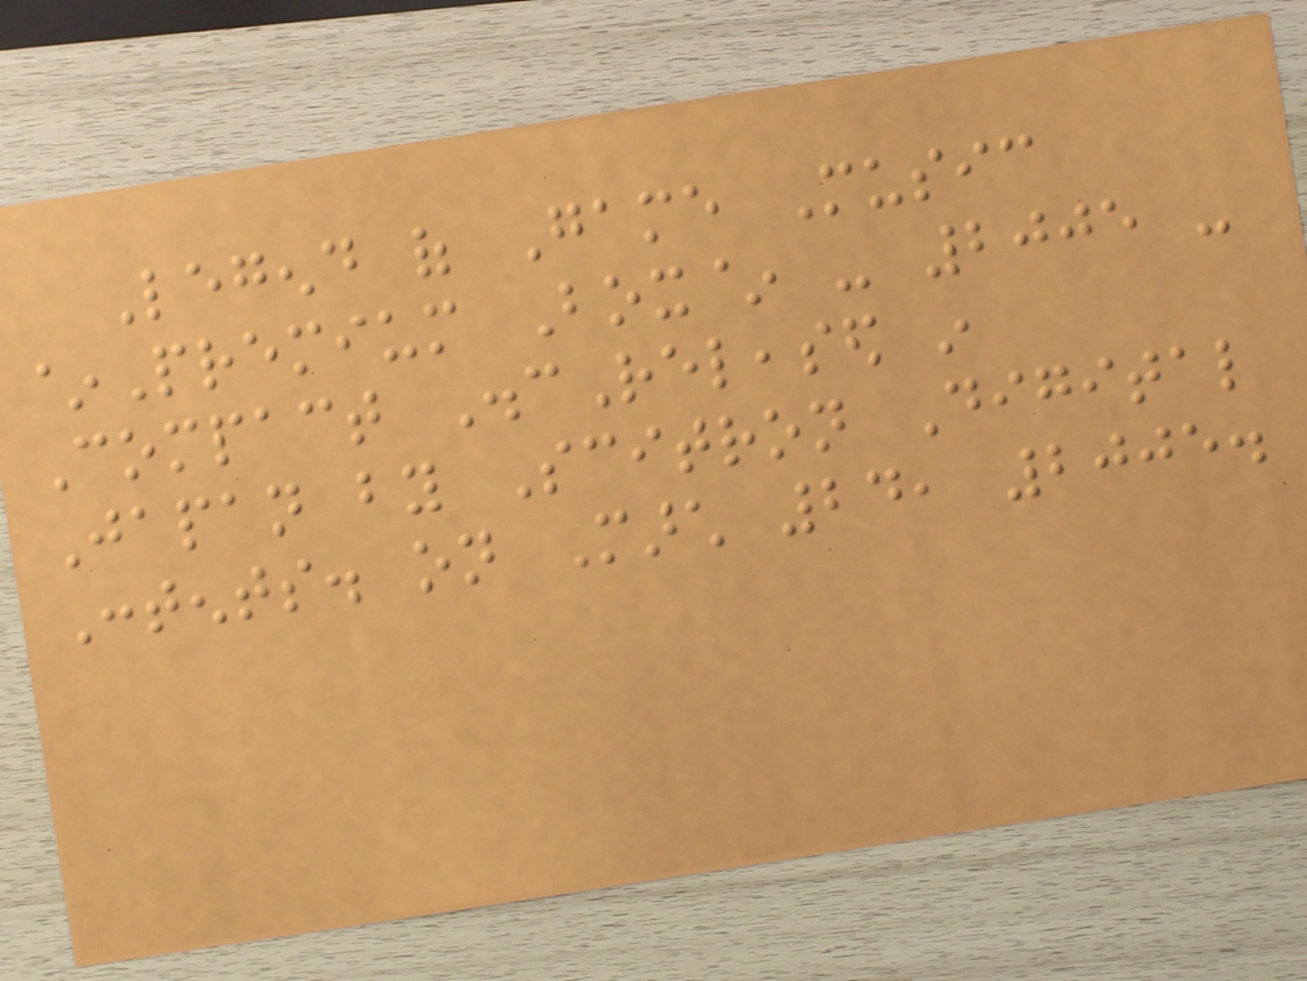Legend of Game Music
~Premium Box~ - 2005 -
Compact DiscReleased in
Japan by Scitron Digital
Contents. on March 24, 2005.
